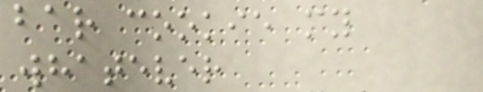bar cookie my
whatever
